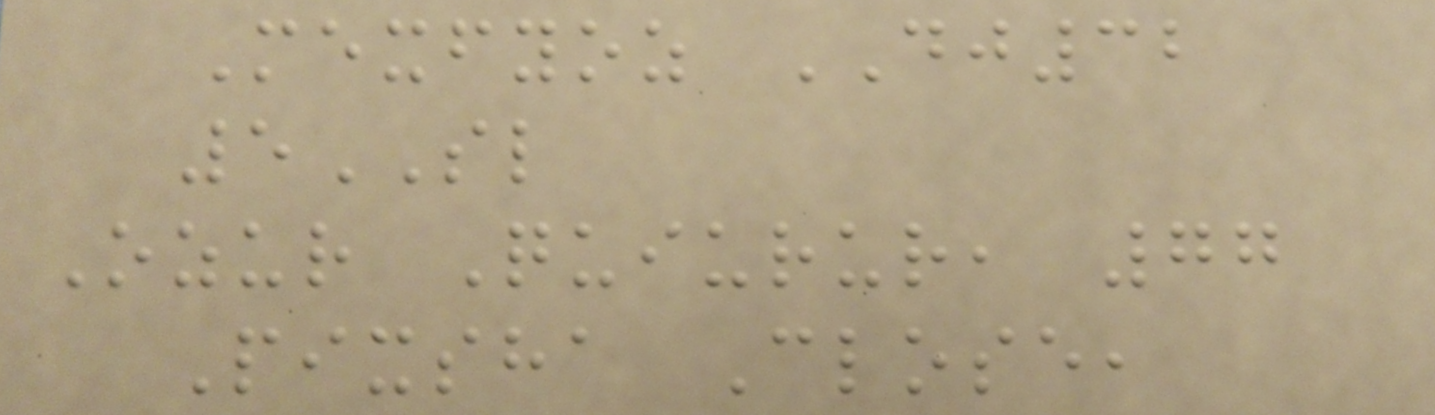Mexfyoz DJ32
5SL
Ozur Quiurur, 77
Pixsha Close,
